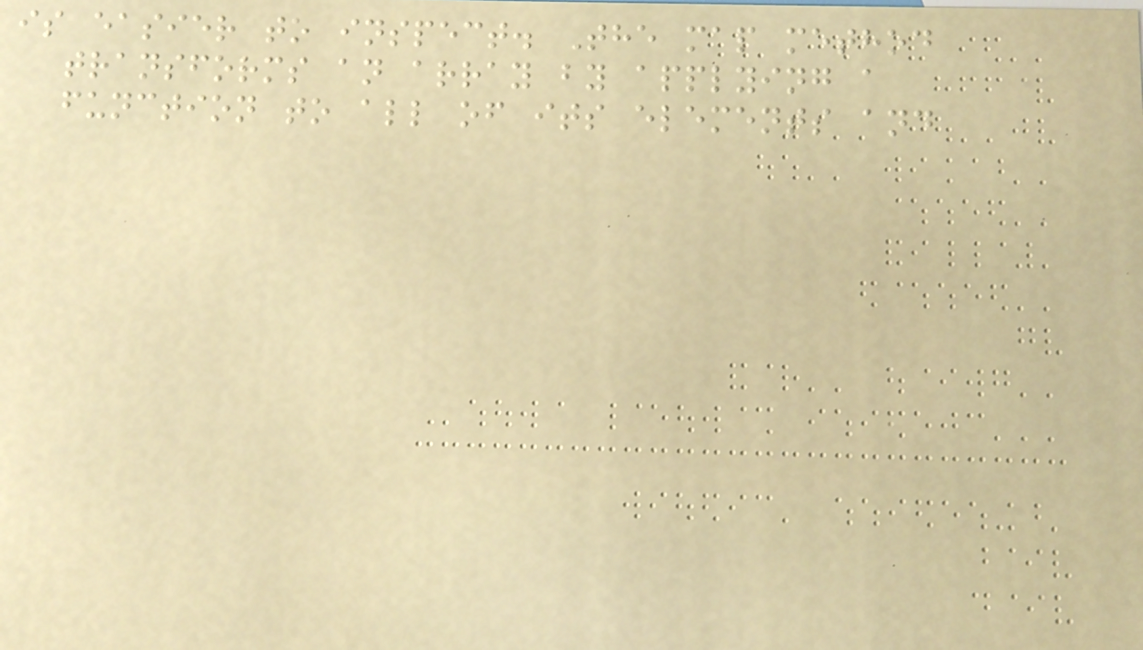is easier to inspect. The map method
transforms an array by applying a
function to all of its elements and
